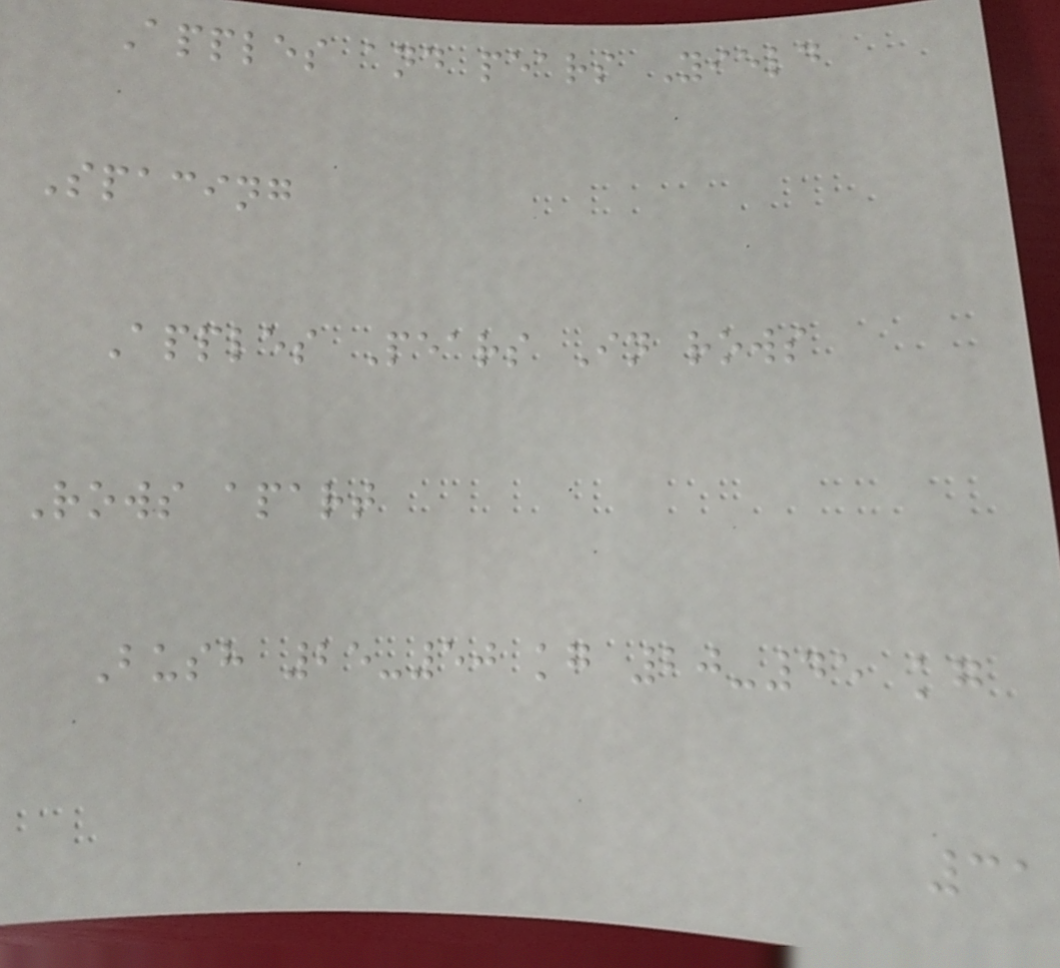Apples and pears Yield
Spacing
Apples Pears In rows
Rows apart
Bush 25-50 kg 20-45 kg
31
